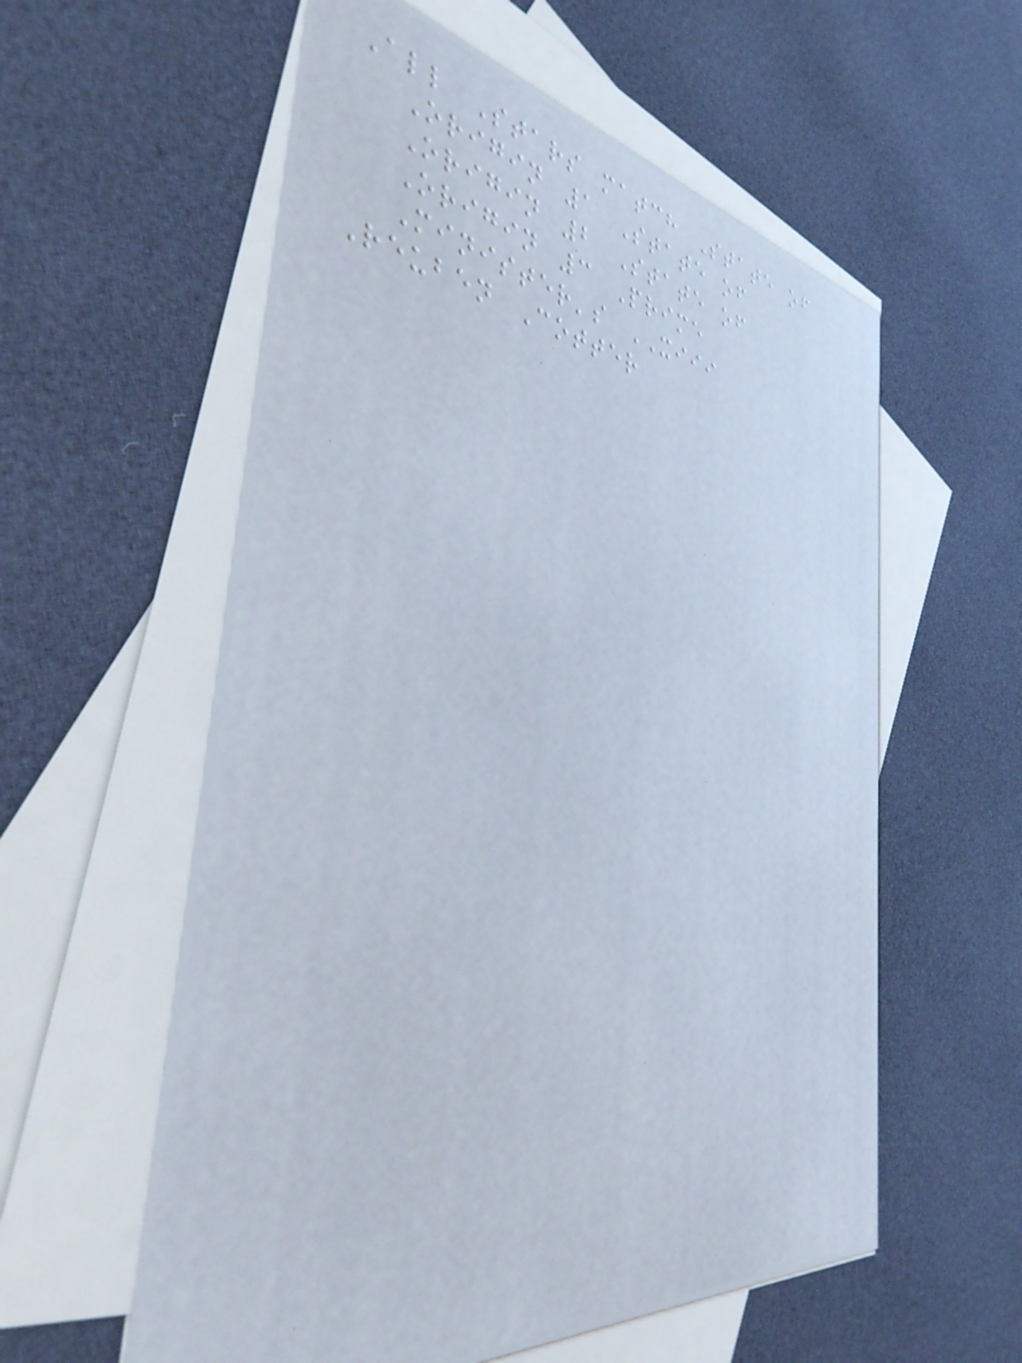All Stars match State of
Origin 1 State of
Origin 2 State of
Origin 3 Prime
Minister's XIII
Reuben Cotter
